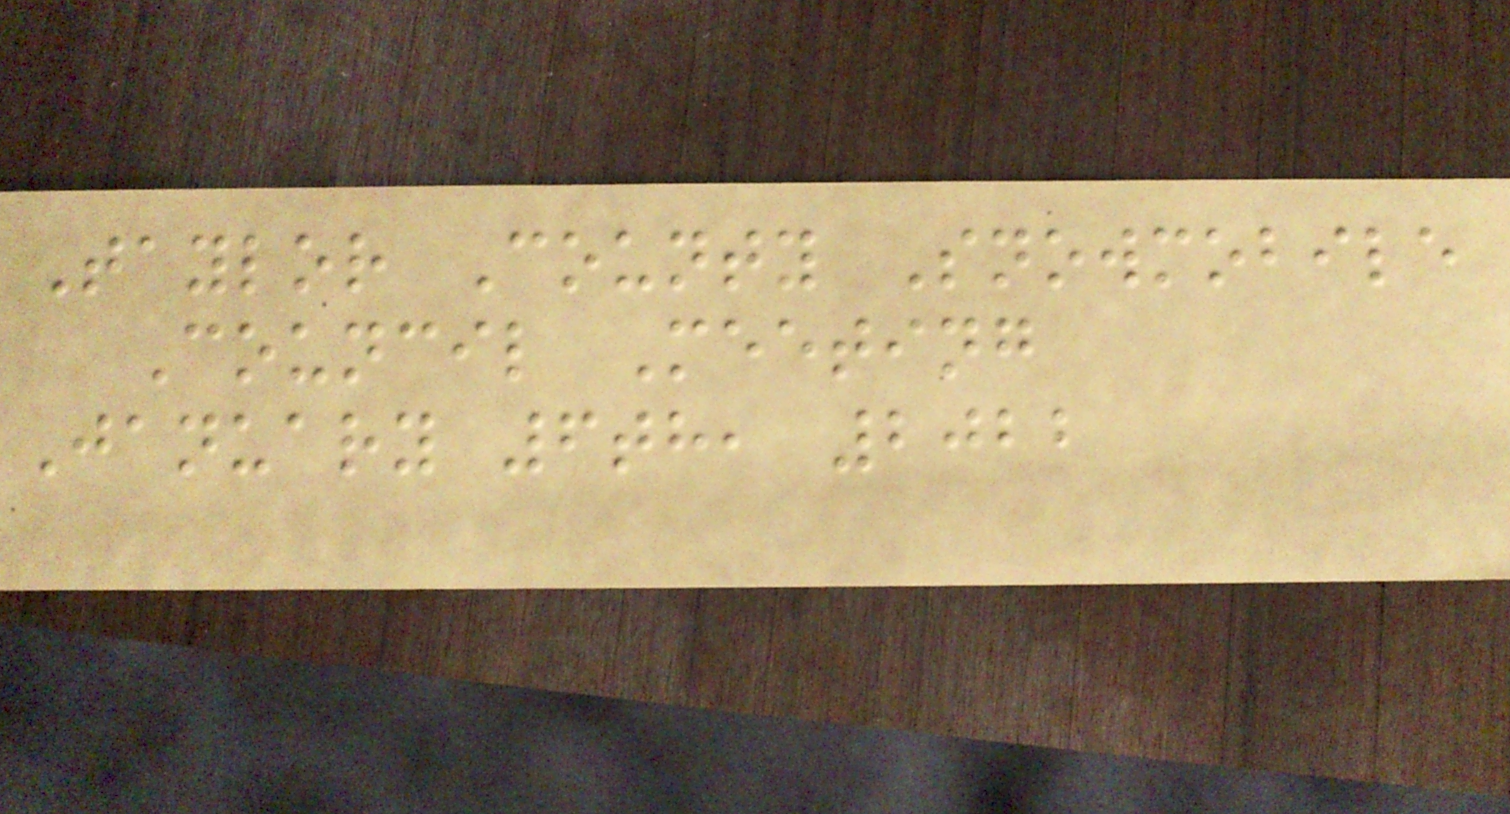Taylor County Snowmobile
Council Meeting
January 6th, 2022
